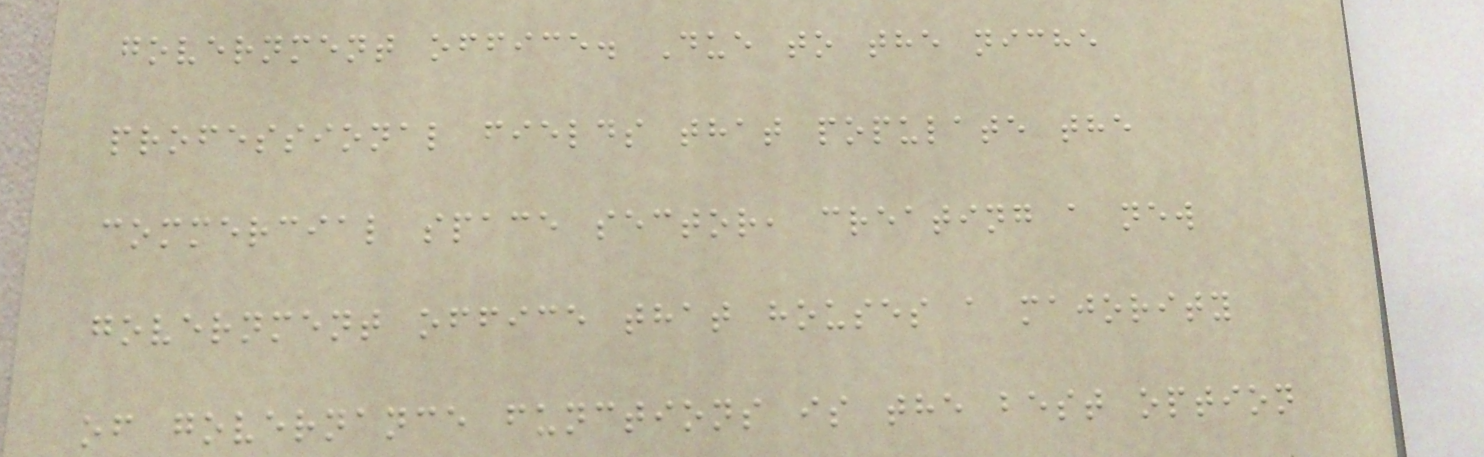government office. Due to the niche
professional fields that populate the
commercial space sector, creating a new
government office that houses a majority
of governance functions is the best option
